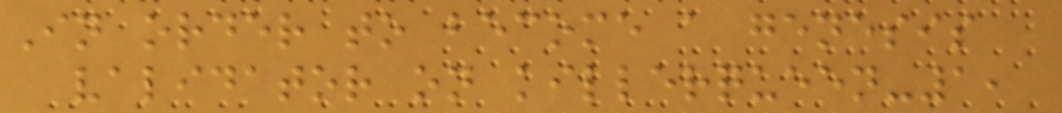In order to become a genesis
validator on killerqueen-1,
